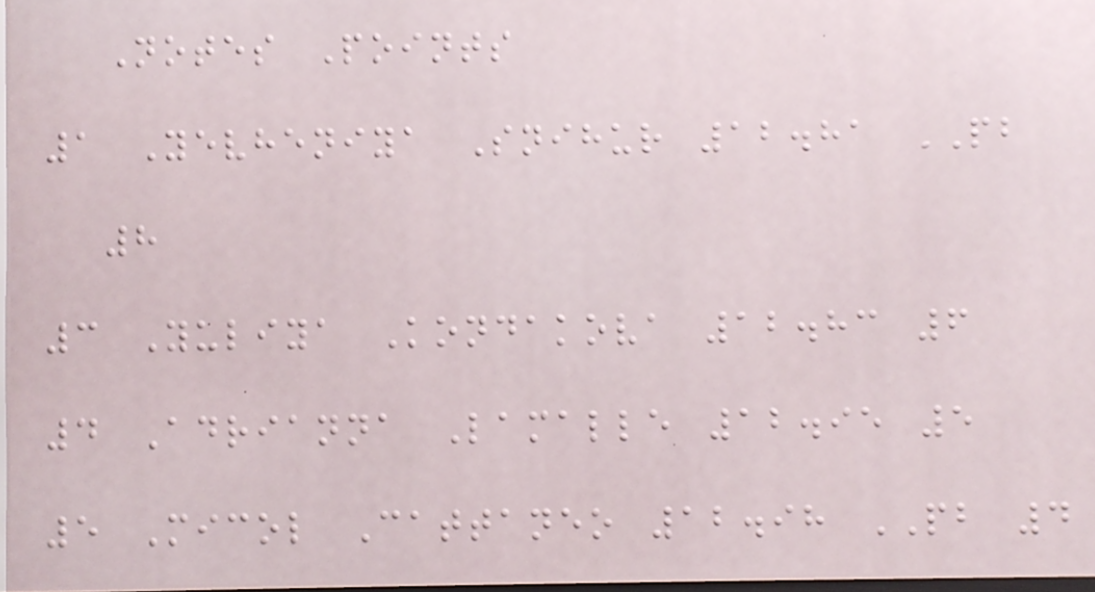Notes Points
1 Yevheniya Snihur 12.81 PB
8
3 Yuliya Kondakova 12.83 6
4 Adrianna Lamalle 12.95 5
5 Micol Cattaneo 12.98 PB 4
